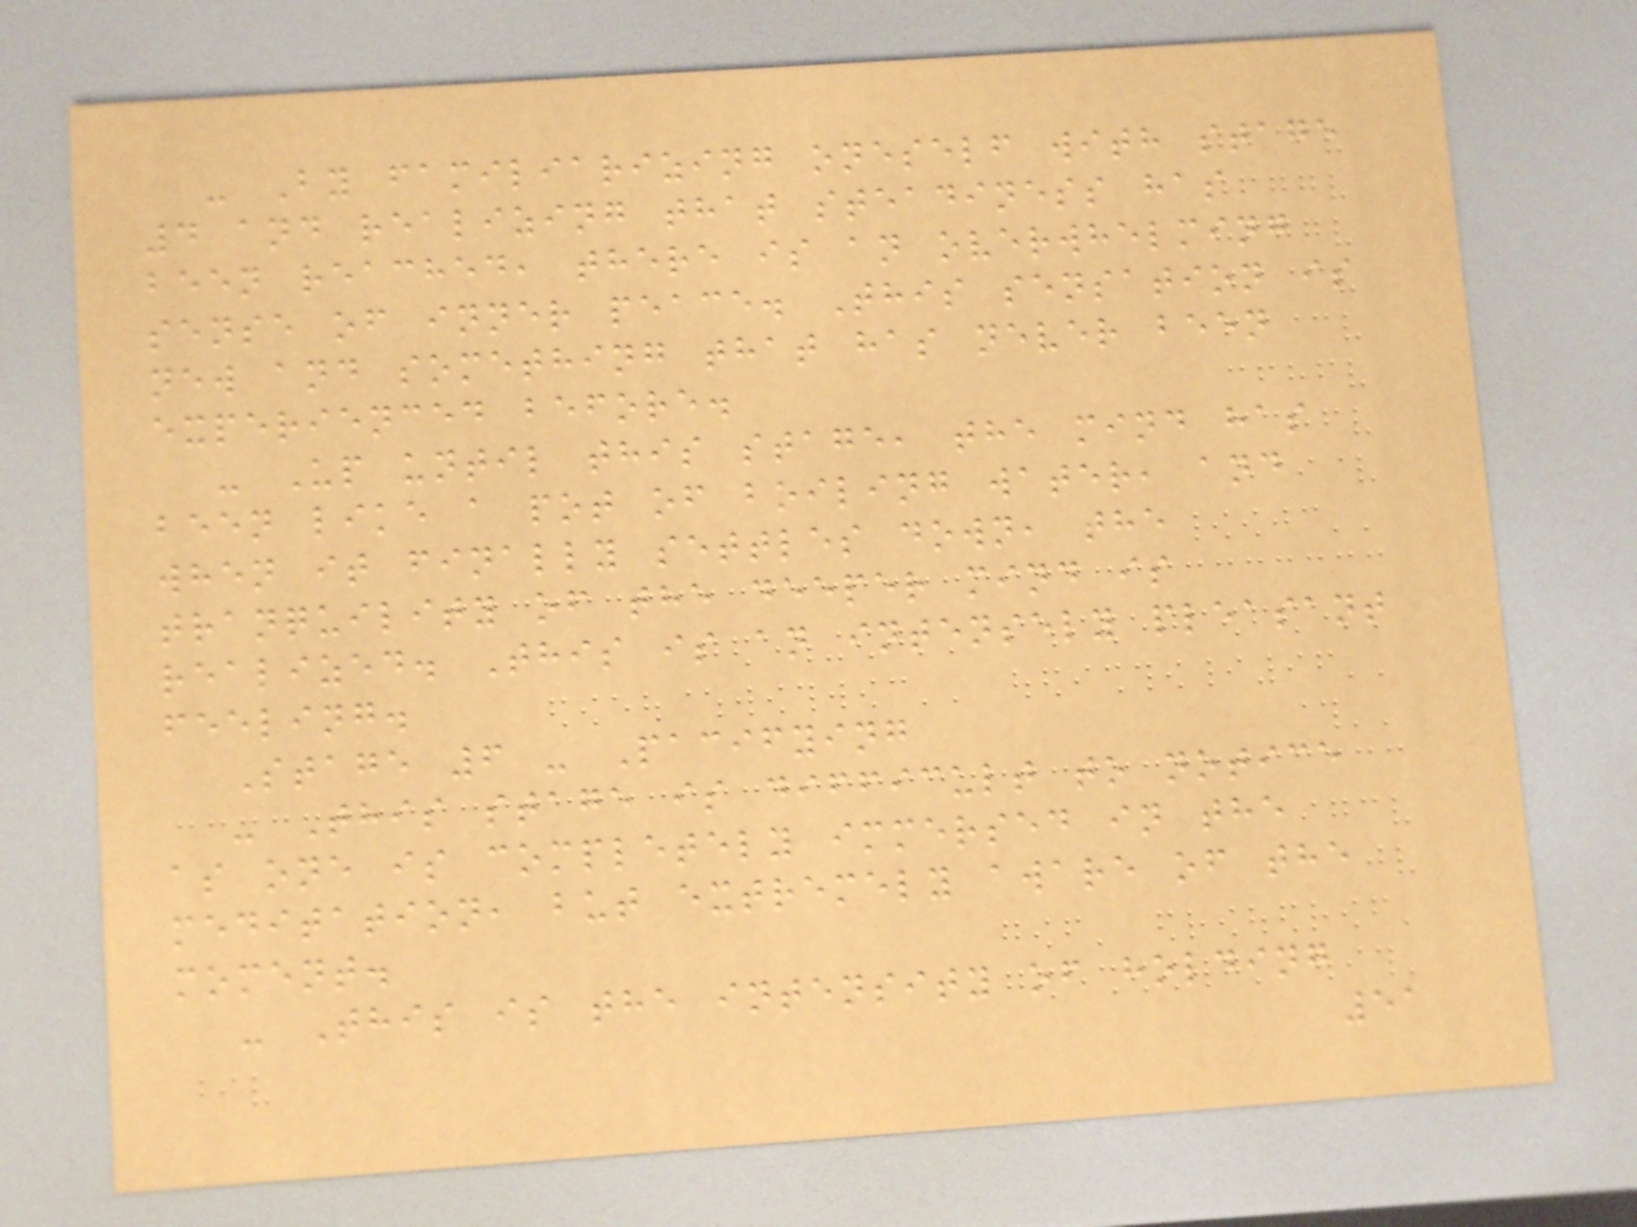- By familiarizing oneself with stage
4 and realizing that steadiness has
been reached, there is an overwhelming
sense of inner peace. This sensation is
new and something that has never been
experienced before.
- Up until this stage, the mind has
been like a pot of boiling water, and
when it finally settles down, the
tranquility of the deeper mind is
realized. This is an intensely pleasant
feeling.
Stage 6 - Pacifying
- This stage is difficult to notice
as one is completely immersed in the
meditation, but extremely aware of the
moment.
- This is the intensity of holding
51
